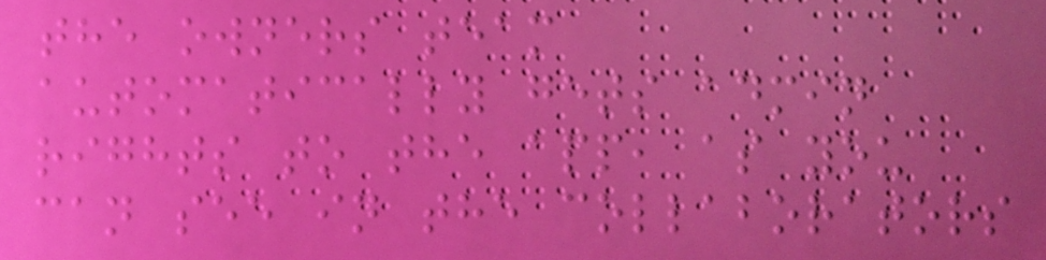the owners team
automatically gets admin
rights to the app, as you
can see in the collaborators
